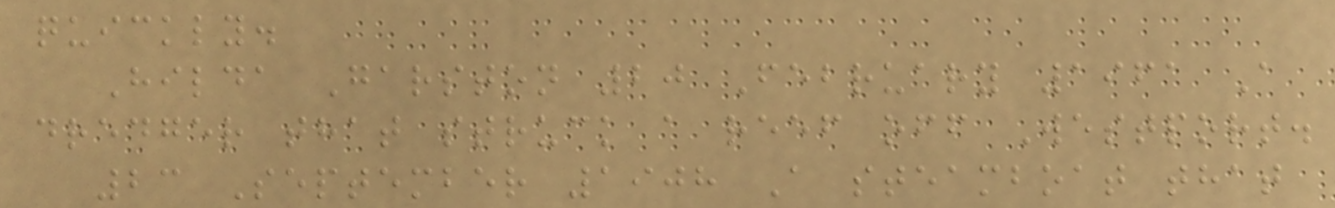quickly.
Hilda Garston 20 February 1961 A
dredger that struck a reef off Westport.
23 September 1908 A steamboat that
